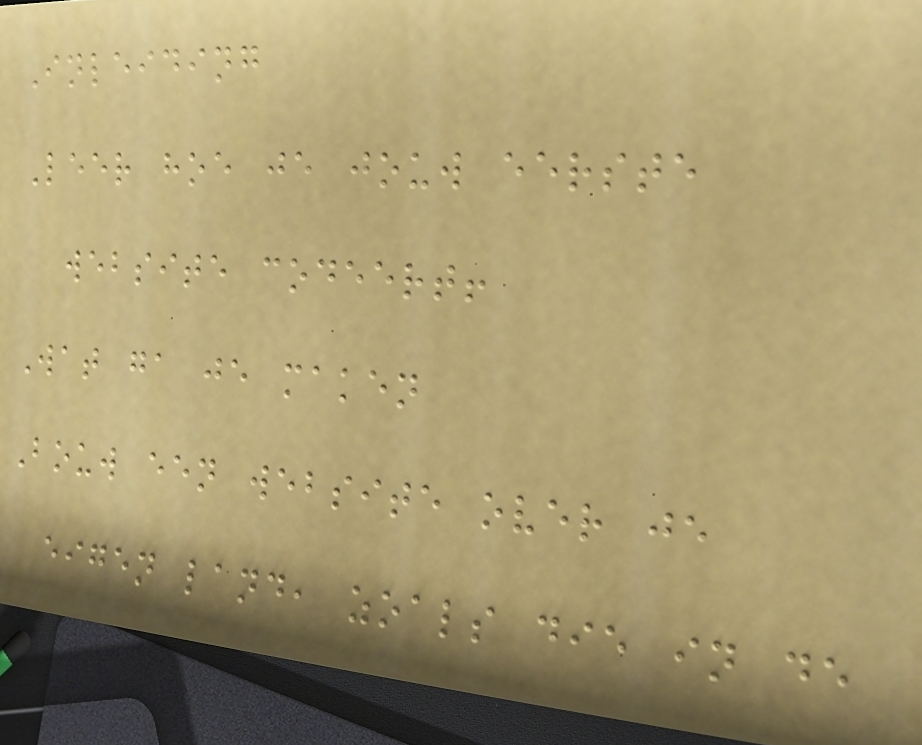Inleiding
Leer hoe je jouw eerste
website codeert!
Wat ga je maken
Bouw een website over je
eigen land, zoals die in de
